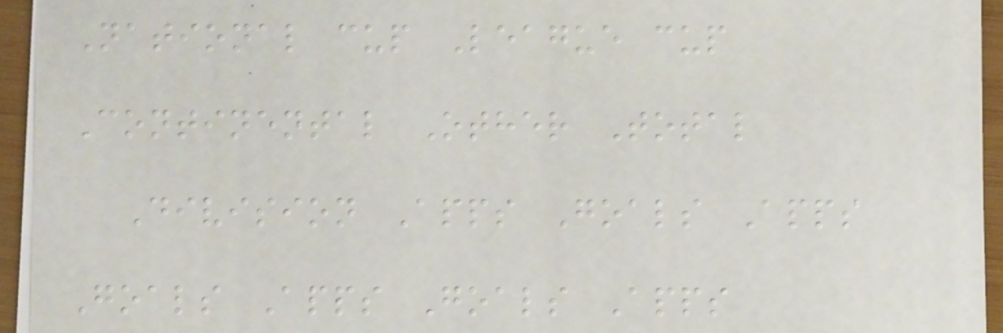National cup League cup
Continental Other Total
Division Apps Goals Apps
Goals Apps Goals Apps
